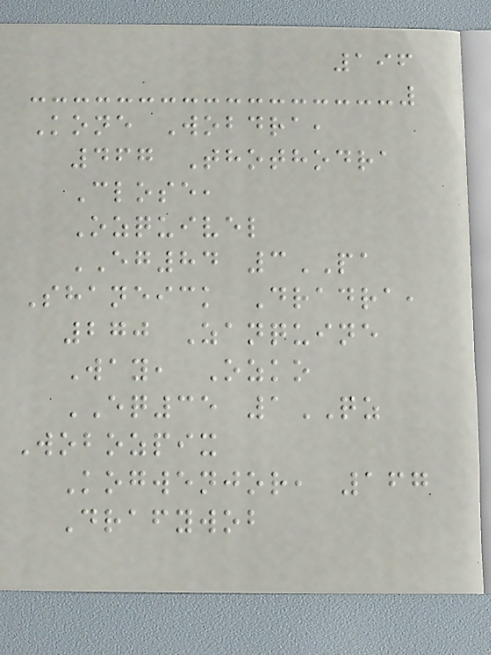196
Kone Wobdra,
467 Thothodra
Close,
Ozquivel
EG84 3PA
Shaneick Dradra,
270 Zanquine
Way, Ozko
EQ35 1QZ
Wobozpix
Kogwenjor, 167
Drafywob
